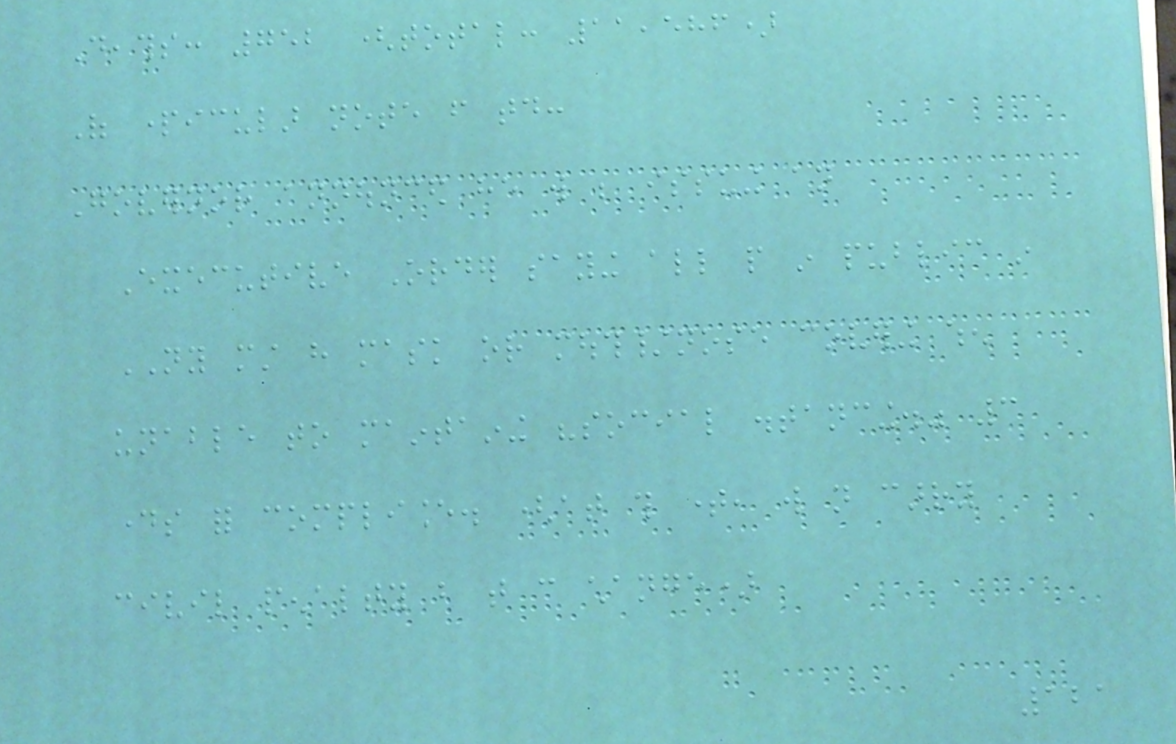Deaths: 752 (total: 11,586)
Of particular note from today:
Governor announced he will be issuing an
Executive Order saying all people in public in
NY must have mask or mouth/nose covering when
unable to maintaining "social distancing." 3
days for compliance. (at this time, will not carry
civil penalty but that can change)
121
